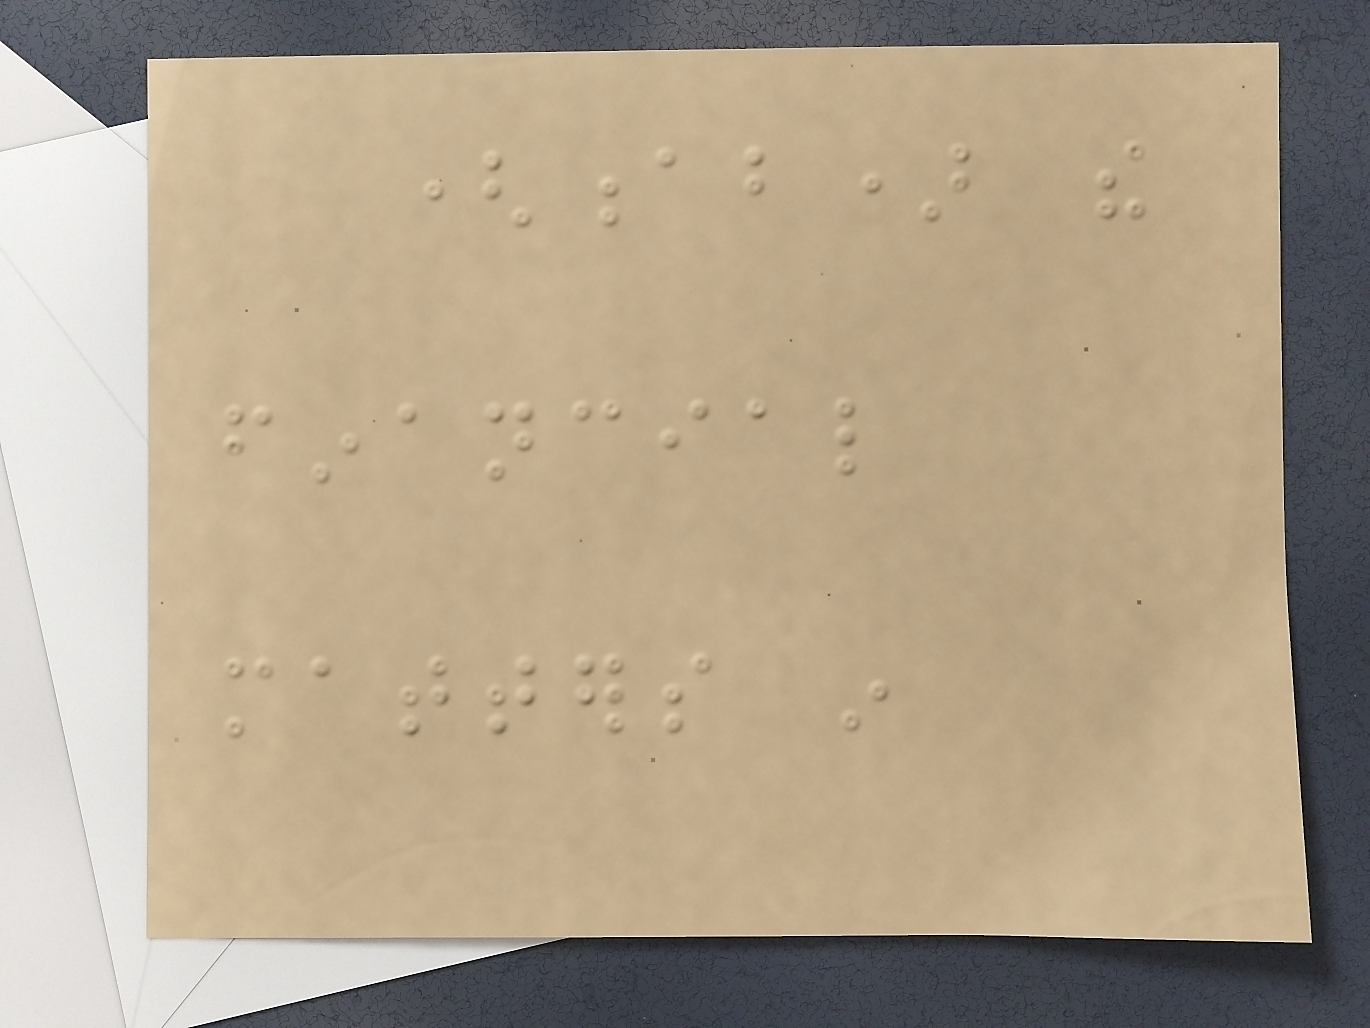(ab) the
financial
matters in
